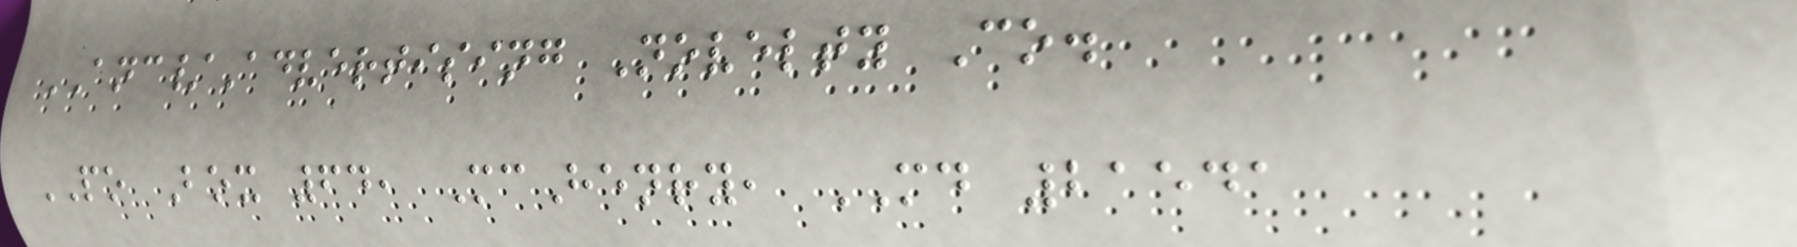ANC/Advertising Novelty Co.
PO Box 64, McHenry, MD 21541
